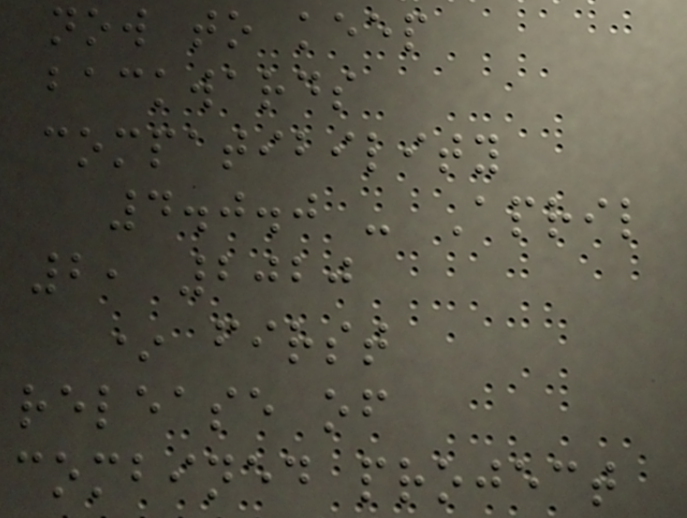now to keep
backwards
compatibility
4.0.0 - April
2, 2020
* first
release of
combined project
